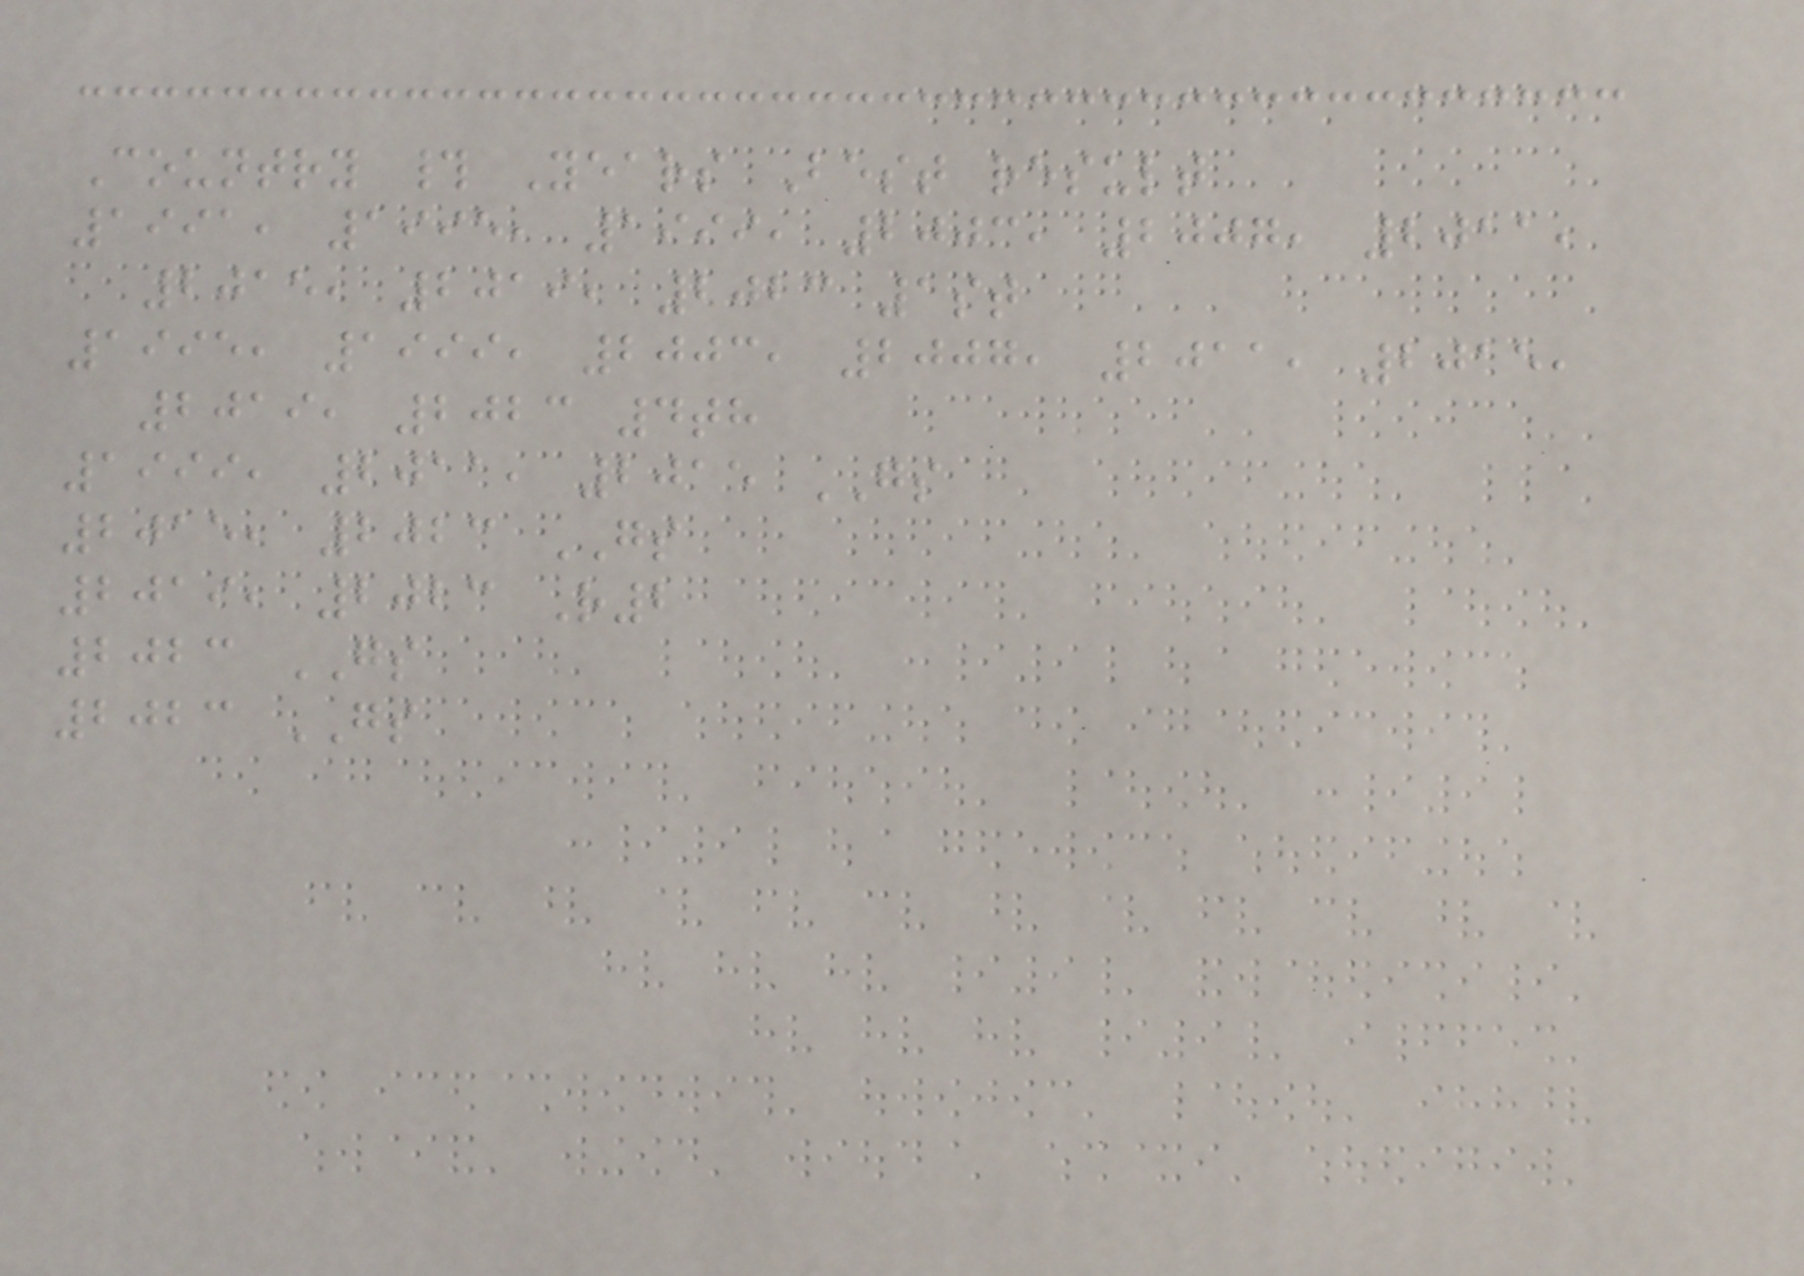Country # Years Best result
1991, 1995, 1999, 2003, 2007, 2011,
2015, 2019, 2023 1st
1995, 1999, 2003, 2007, 2011, 2015,
2019, 2023 4th
1999, 2011, 2015 GS
2015, 2023 GS
2019, 2023 R2
2023 GS
2023 GS
